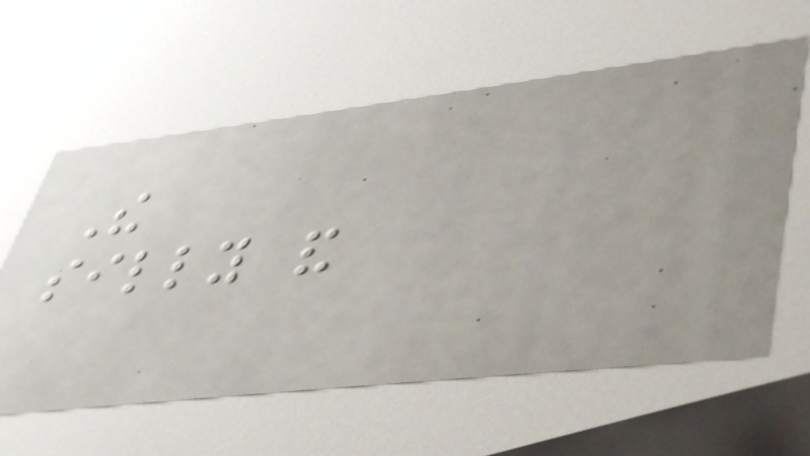The
silly and
